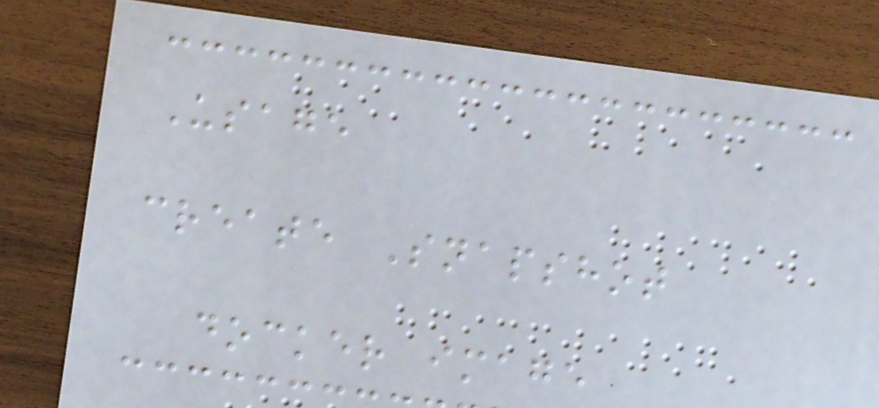Usage
create Snapshot
docker image
